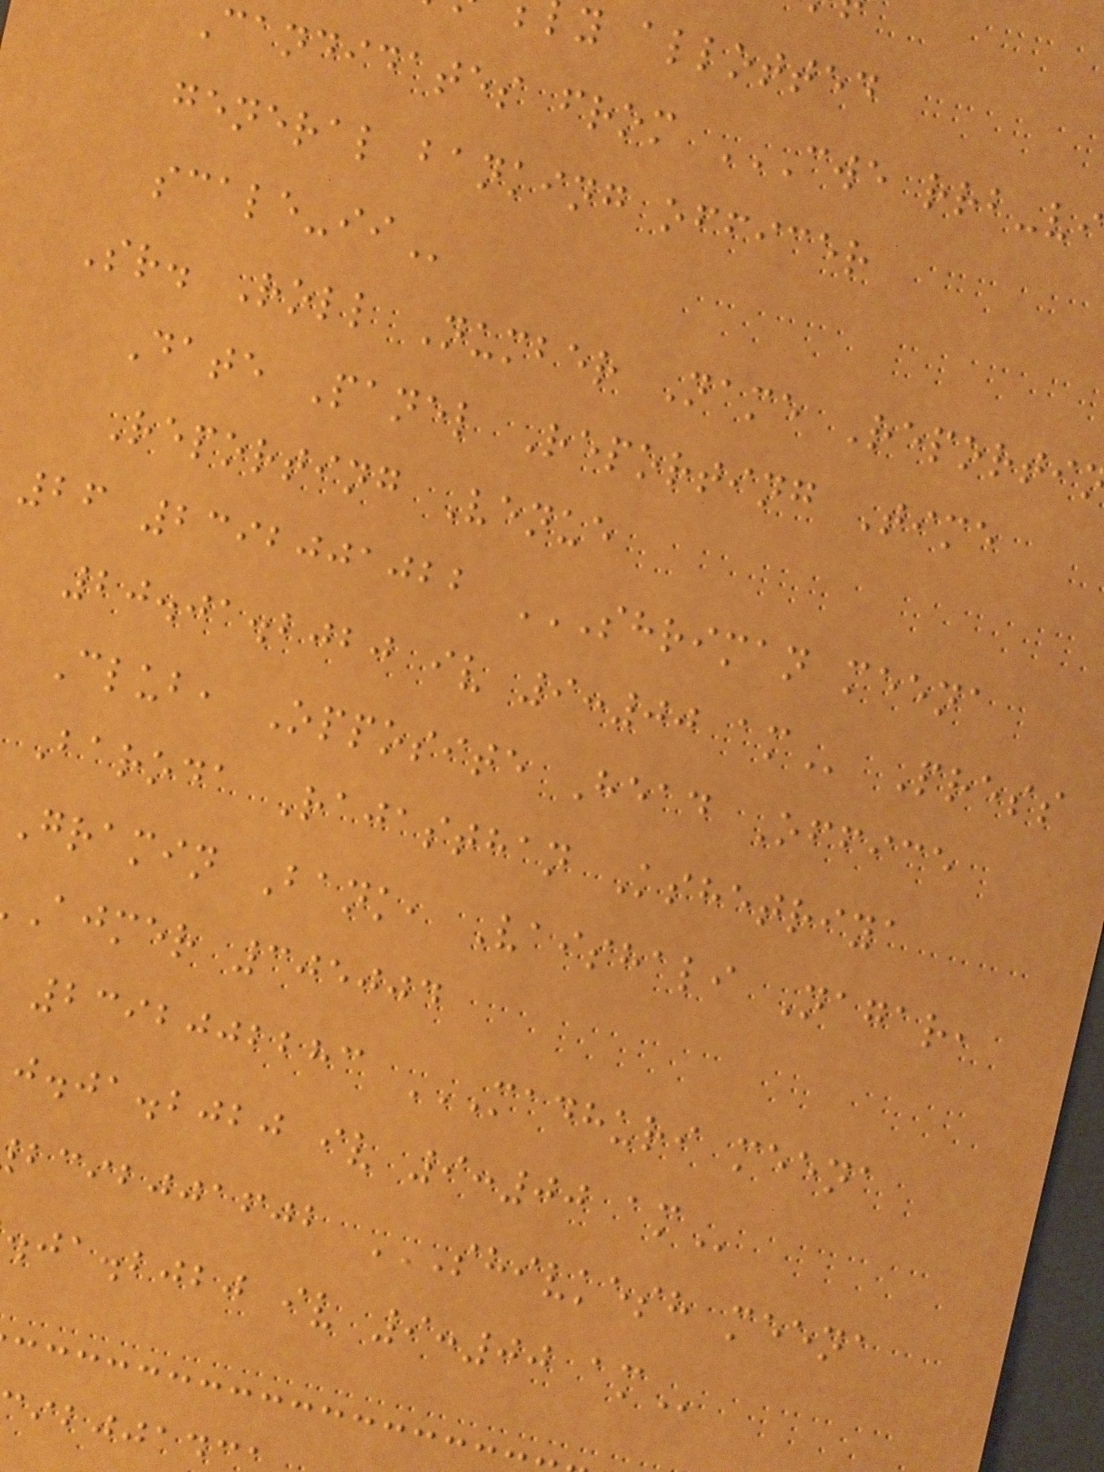y allotted
general banking officer
Sr. Roll Number Name Reporti
Date Panel Reporting Time
Reporting Venue
26 2392001022 SHRIMAN MEENA
20.01.2020 iv 9:00
Club, Opposite Head Office
Baroda Rajasthan Kshetriya
Gramin Bank, Vaishali Nagar,
ajmer 305004
j.ja.bjbj iv 9:00
.ja.bjbj iv 9:00
